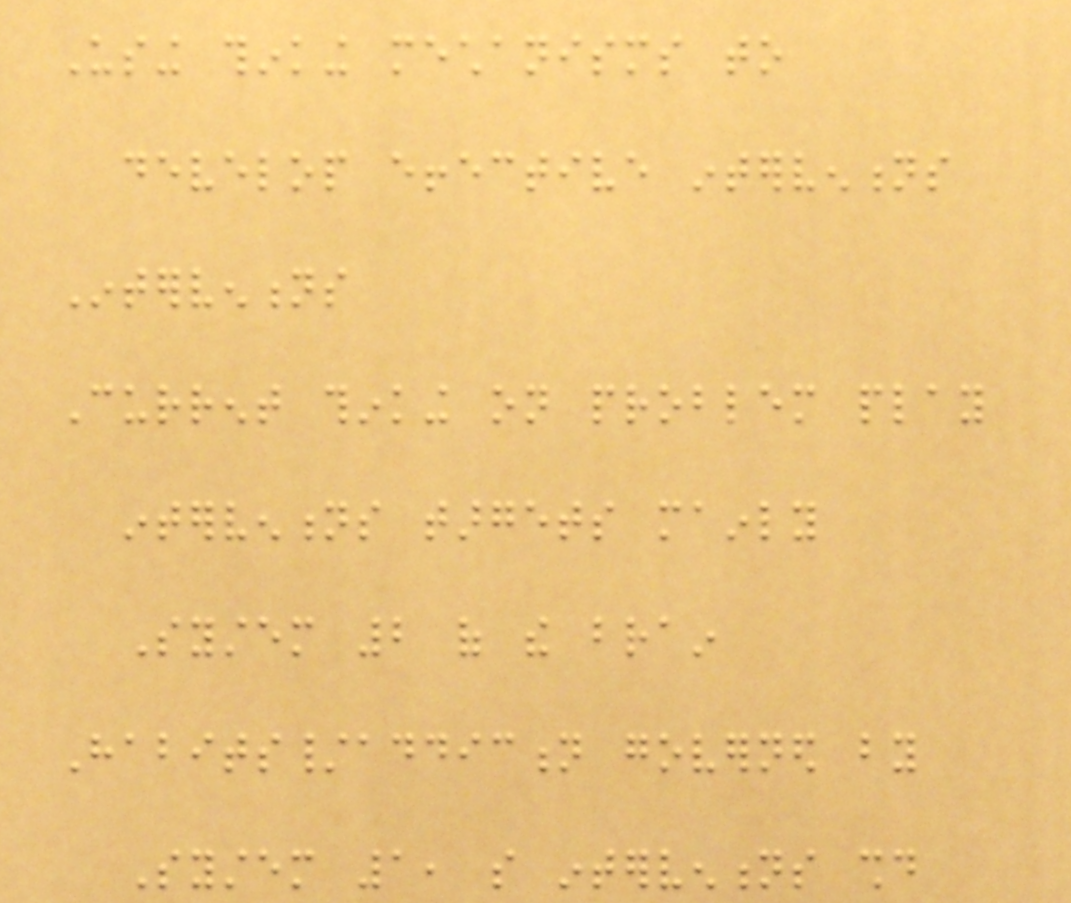Using thinking mechanisms to
develop effective interventions
Interventions
Current thinking on problem play
interventions targets mainly
System 2 of the brain
Habits/addiction governed by
System 1, so interventions should
